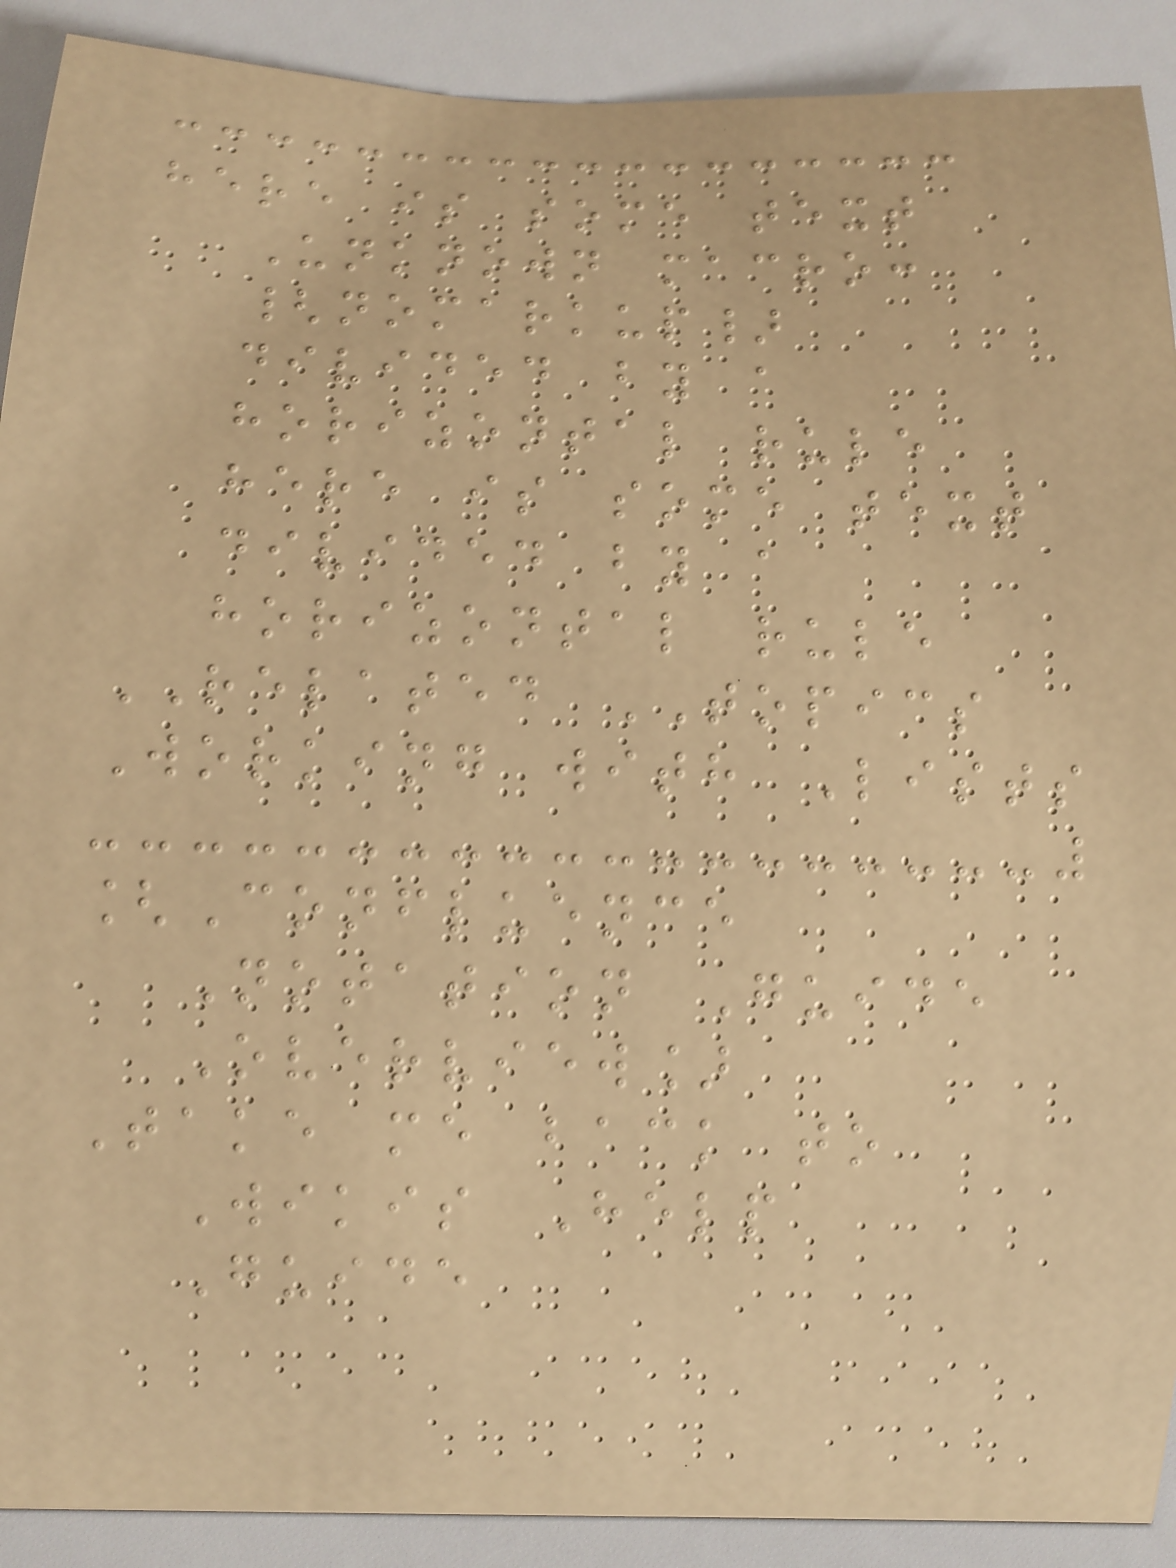here is some text
Unknown macro:
{nomarkup}
divided by a
horizontal rule
here is some text
divided by a
horizontal rule
RELATED TOPICS
Working with Lists
[Confluence
Notation Guide
Overview]
Take me back to
Wikis Help
Guide
